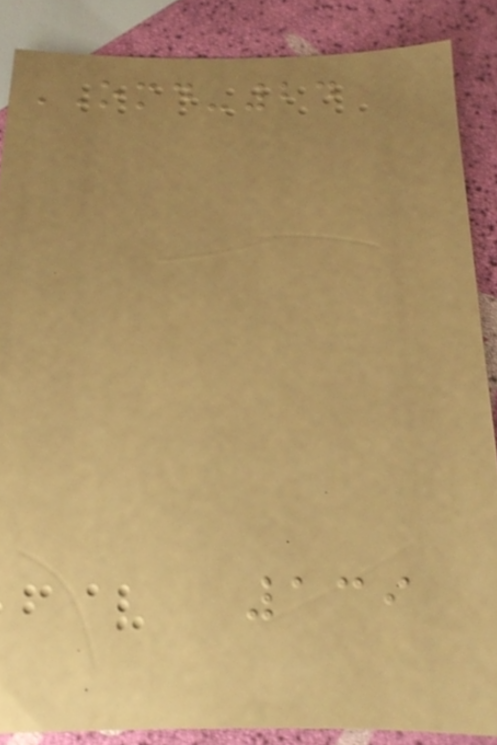OMD-24
139
